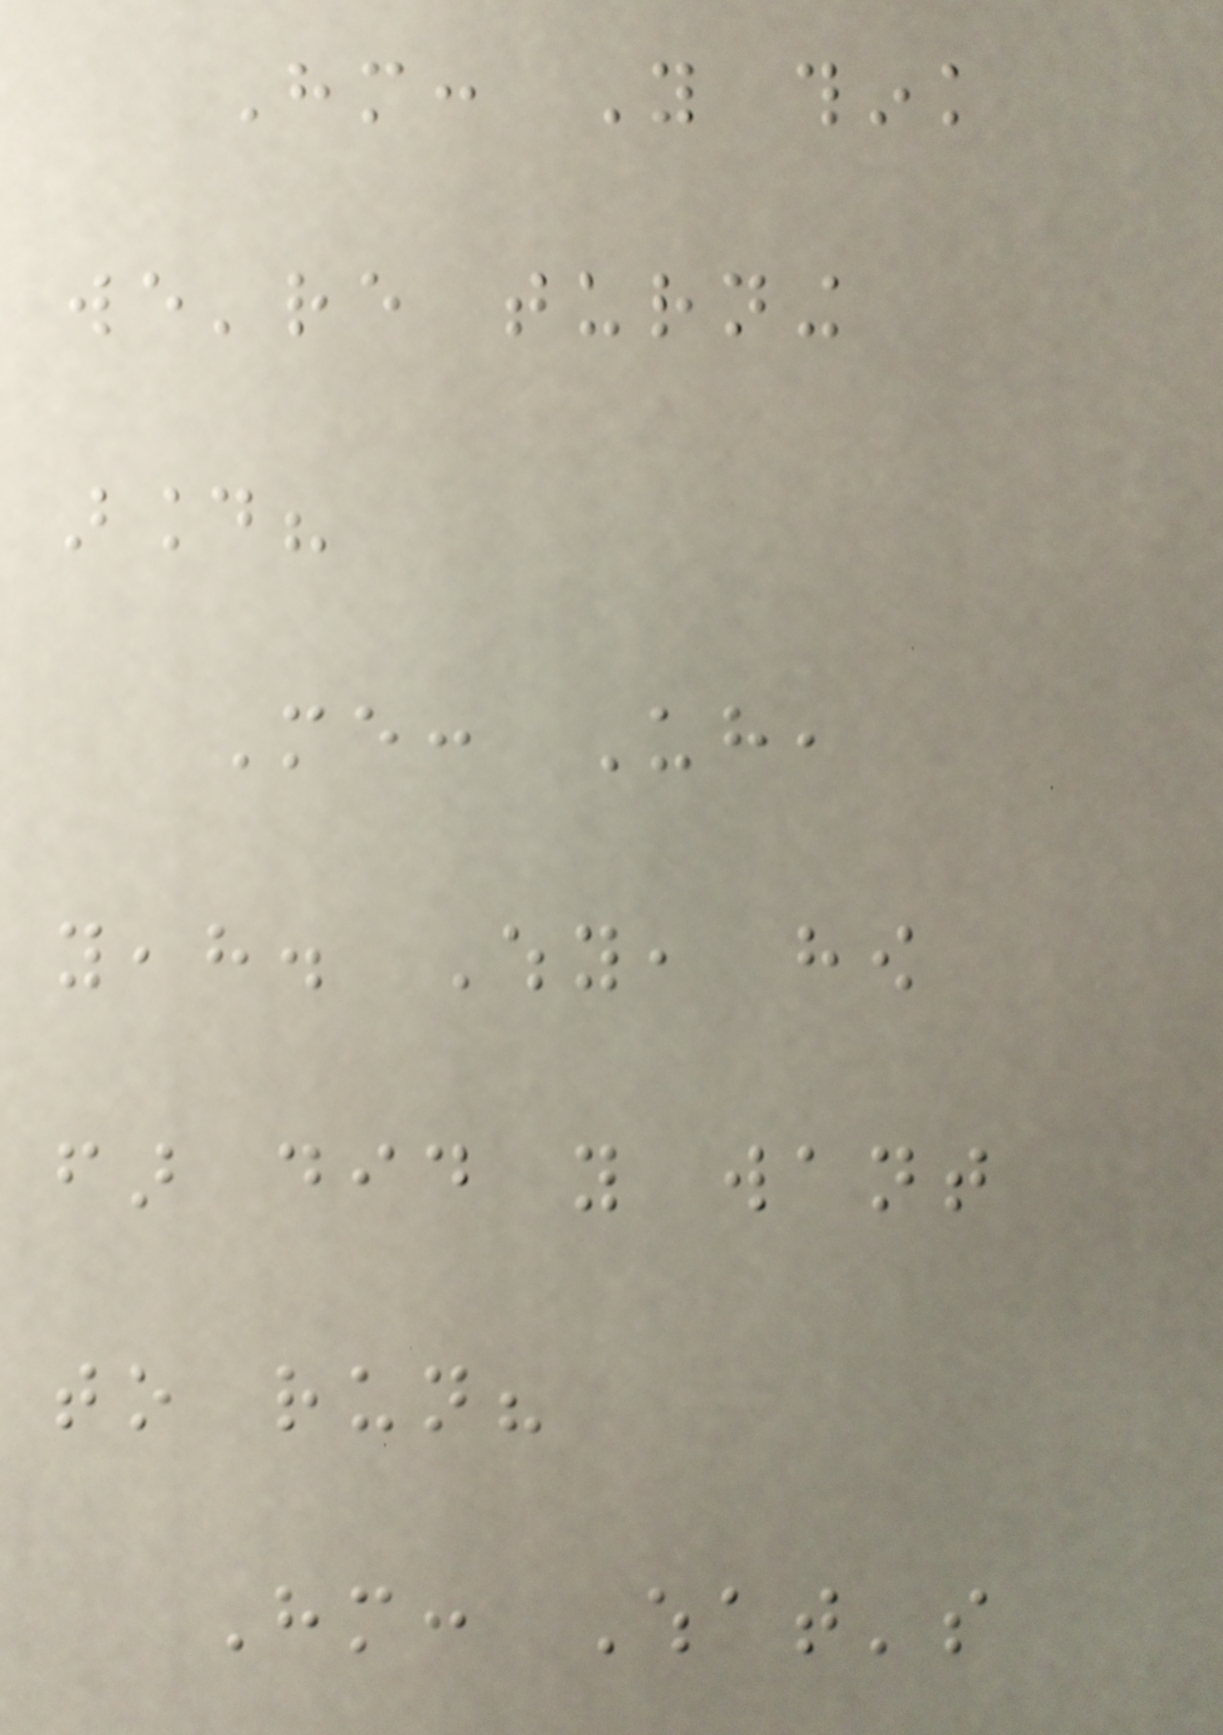Him: You think
we're turning
around?
Me: Uh,
yeah. Why, how
far did you want
to run?
Him: What's
